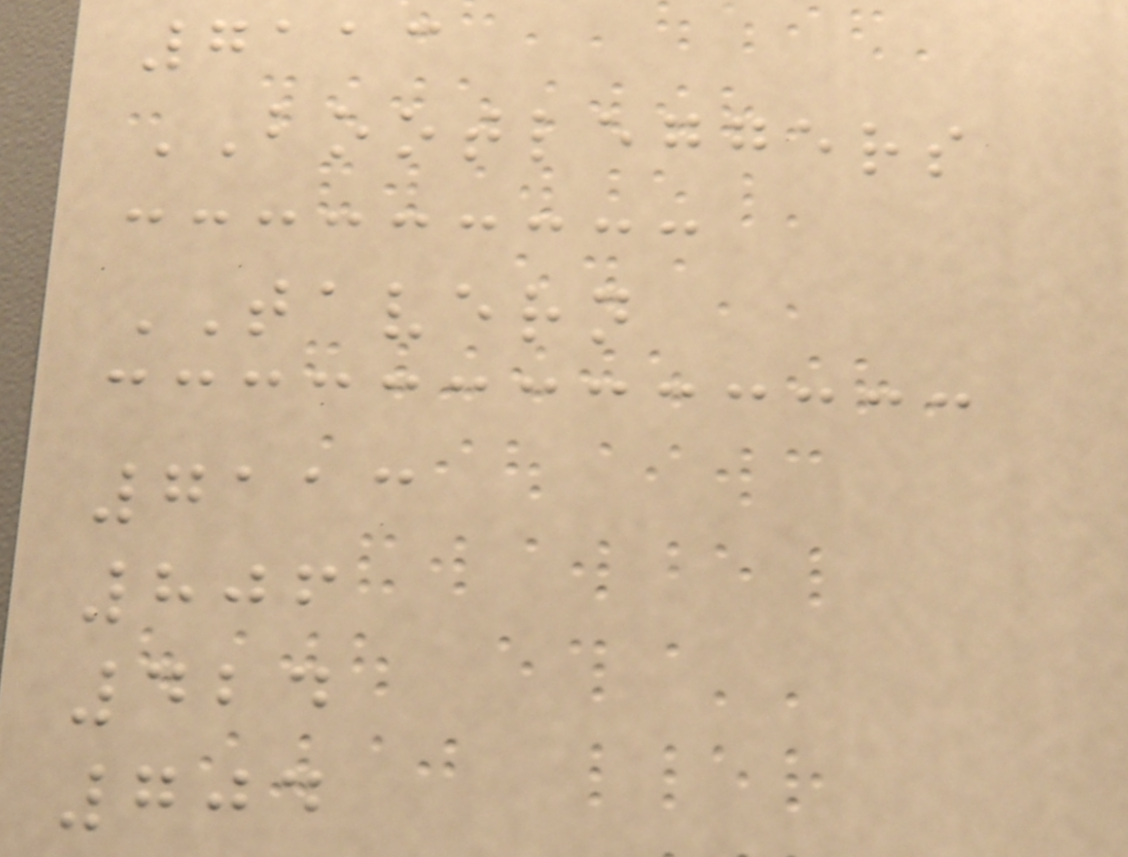7113
BOOTLEGGERS
TAVERN
7113
806
424
704
